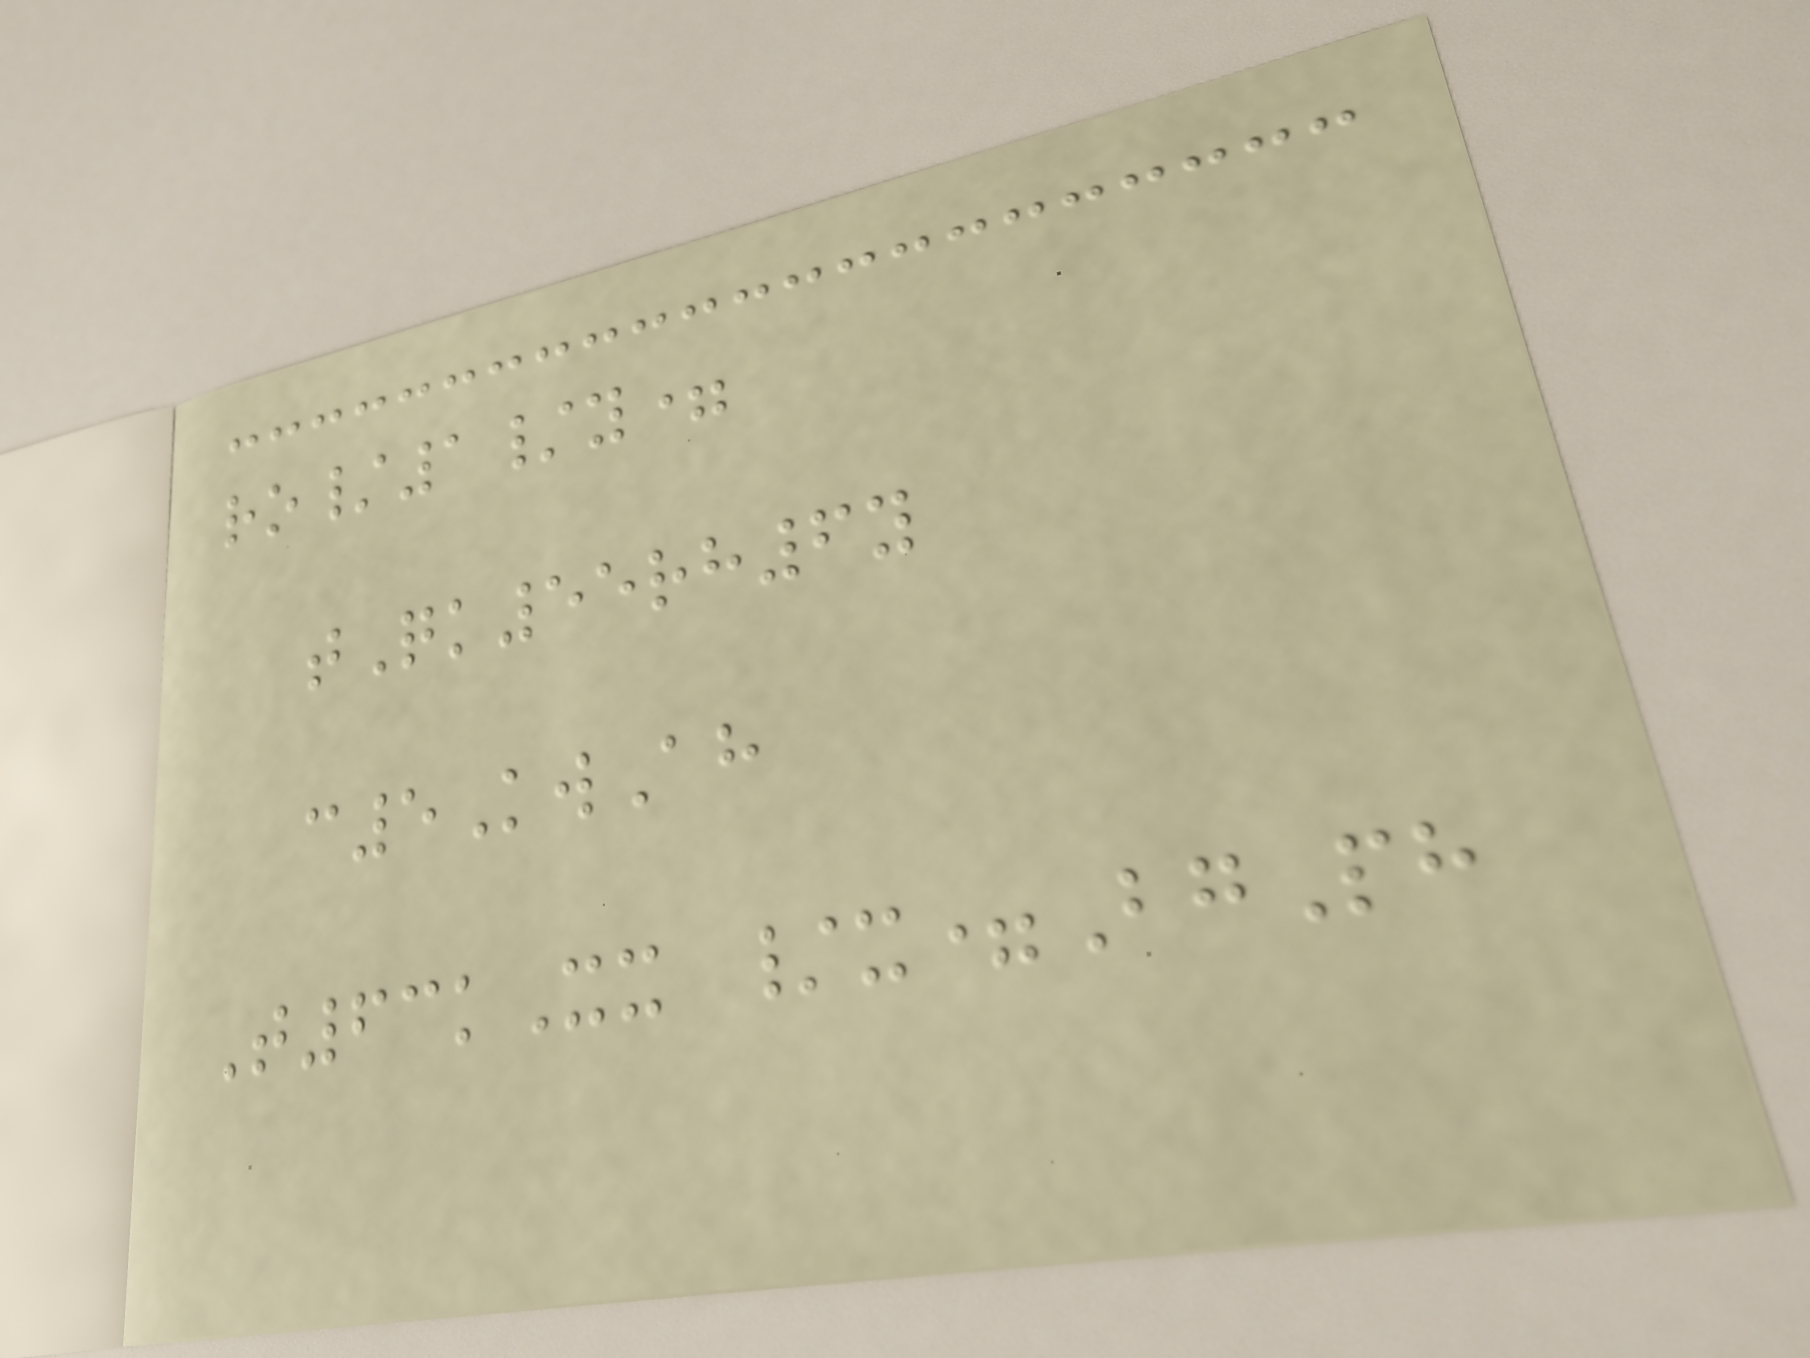ro/1/y=
tQk55rh6y
c5KwAh
T63kXx /x=BgPh
